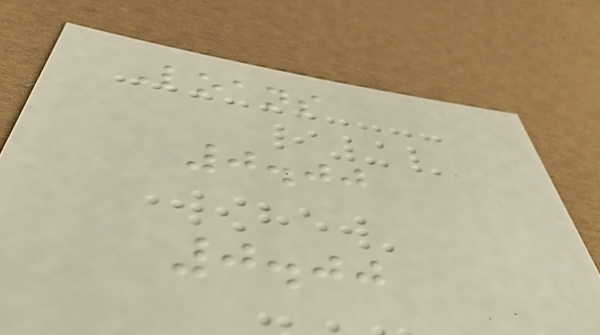Loans
0.00
0.00
